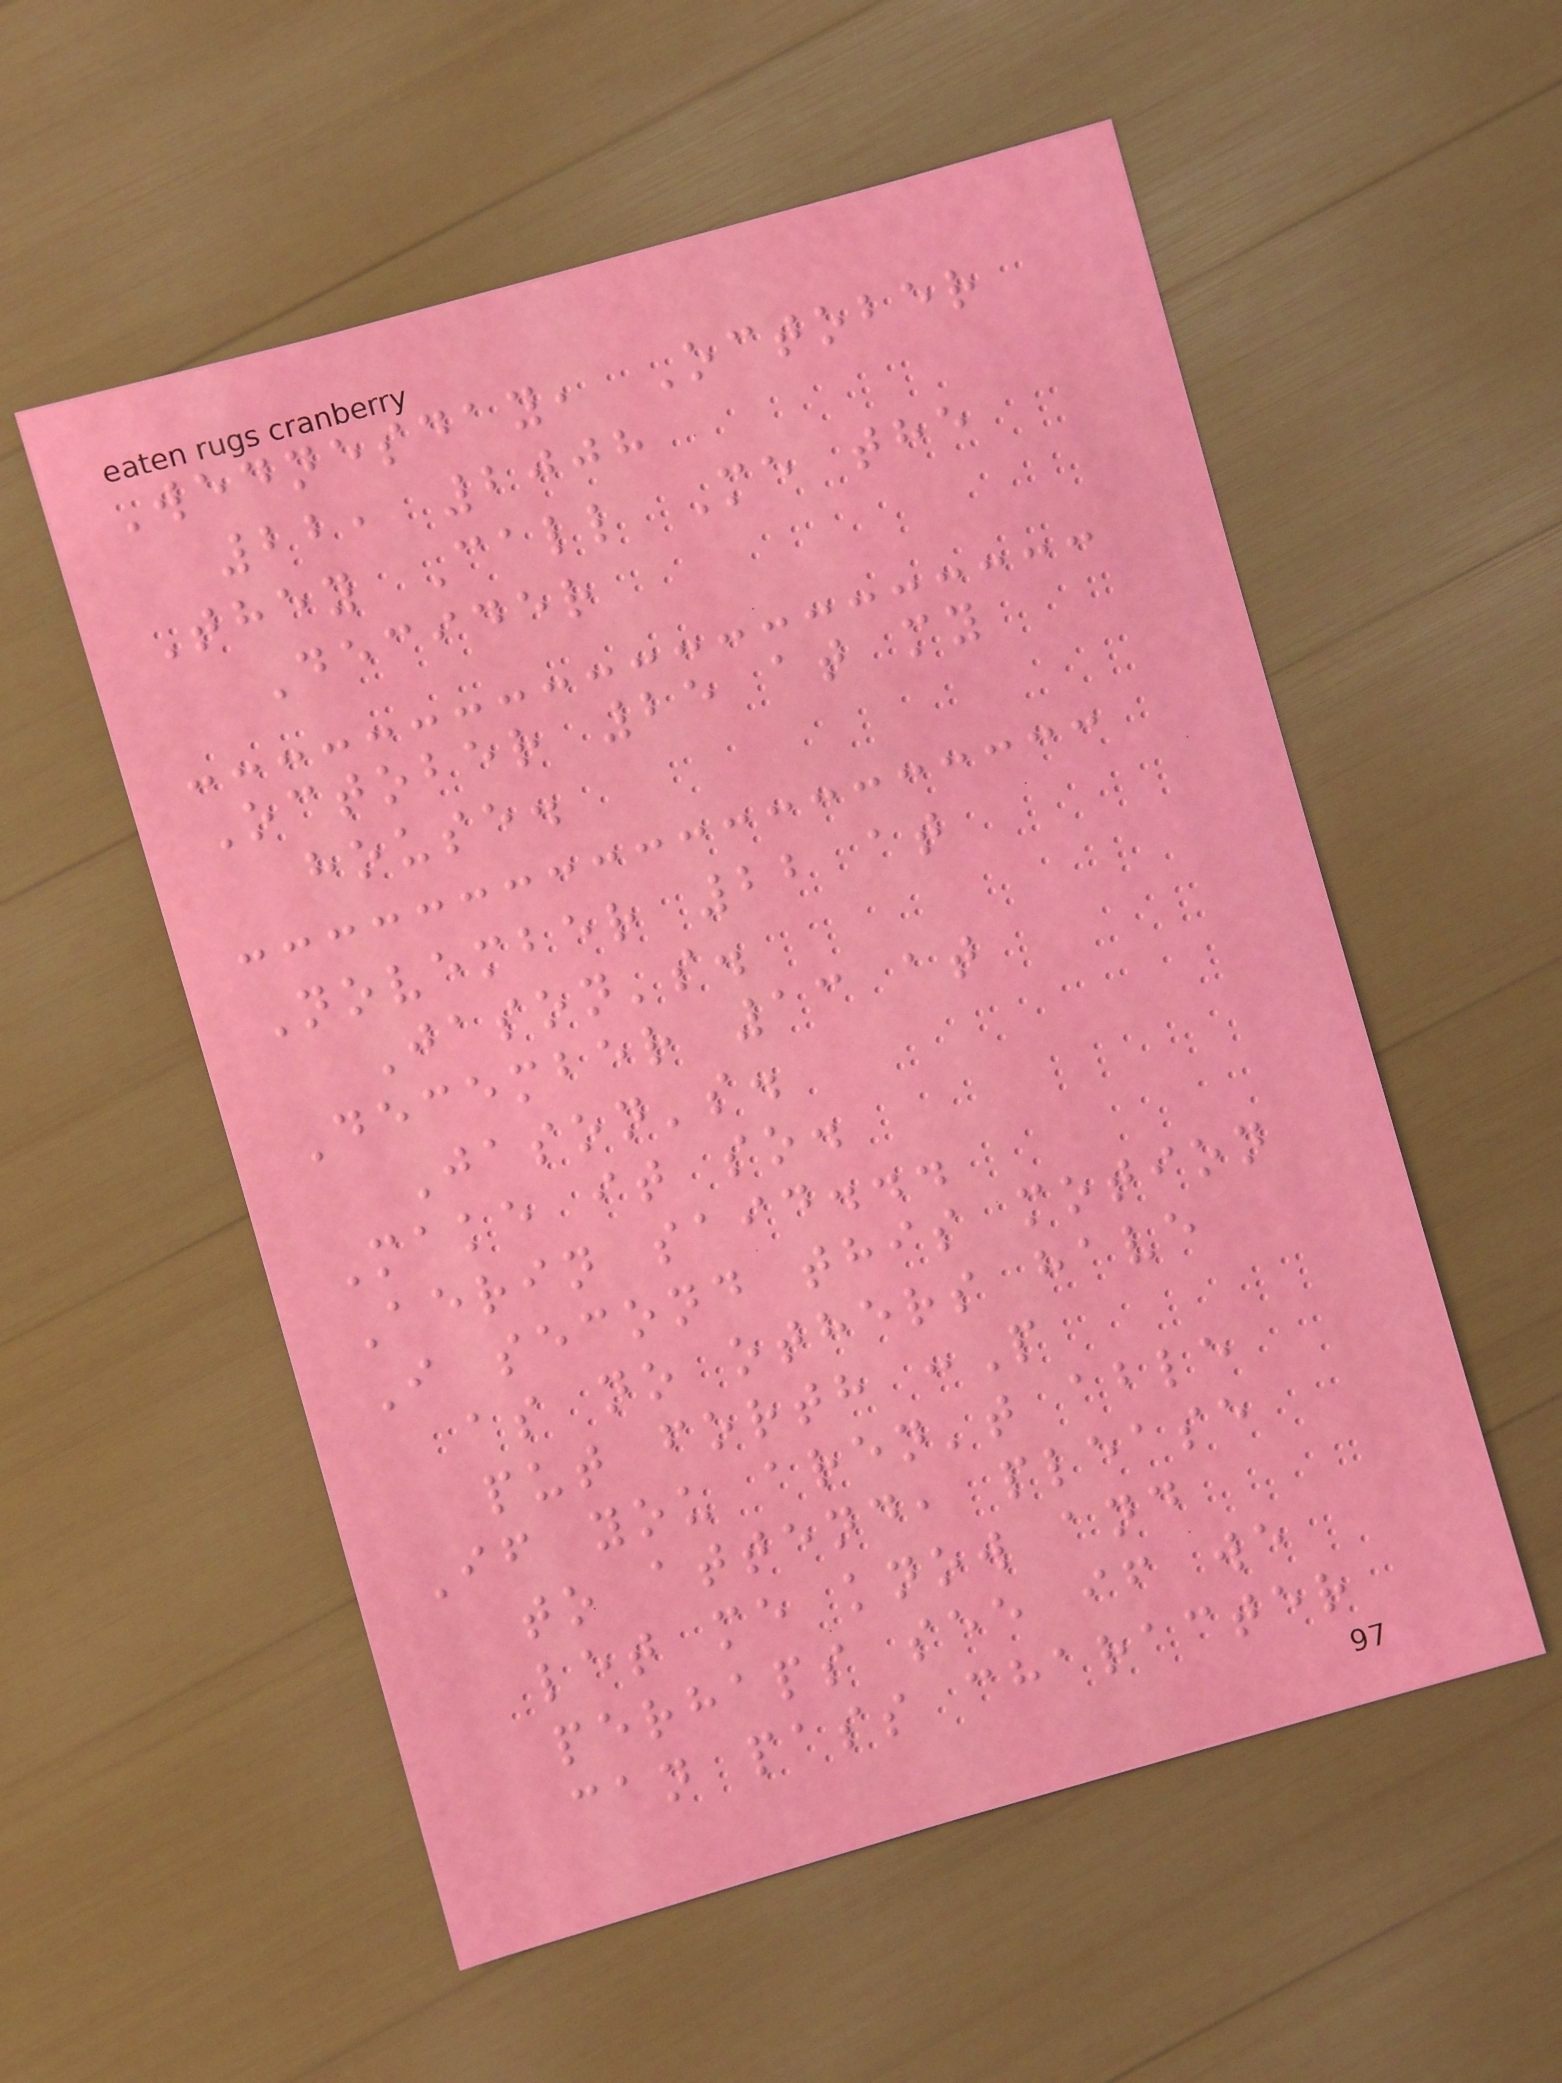Wednesday, October
22, 2008
They Call Me the
Decider
October 25 at my
house.
November 22 at
Jason's.
December 13 at
Jason's.
Make it so.
Aerin said...
I second this motion
as no others have
put forth :P
If you aren't able
to attend, please
let me know and
perhaps see if we
can pass character
